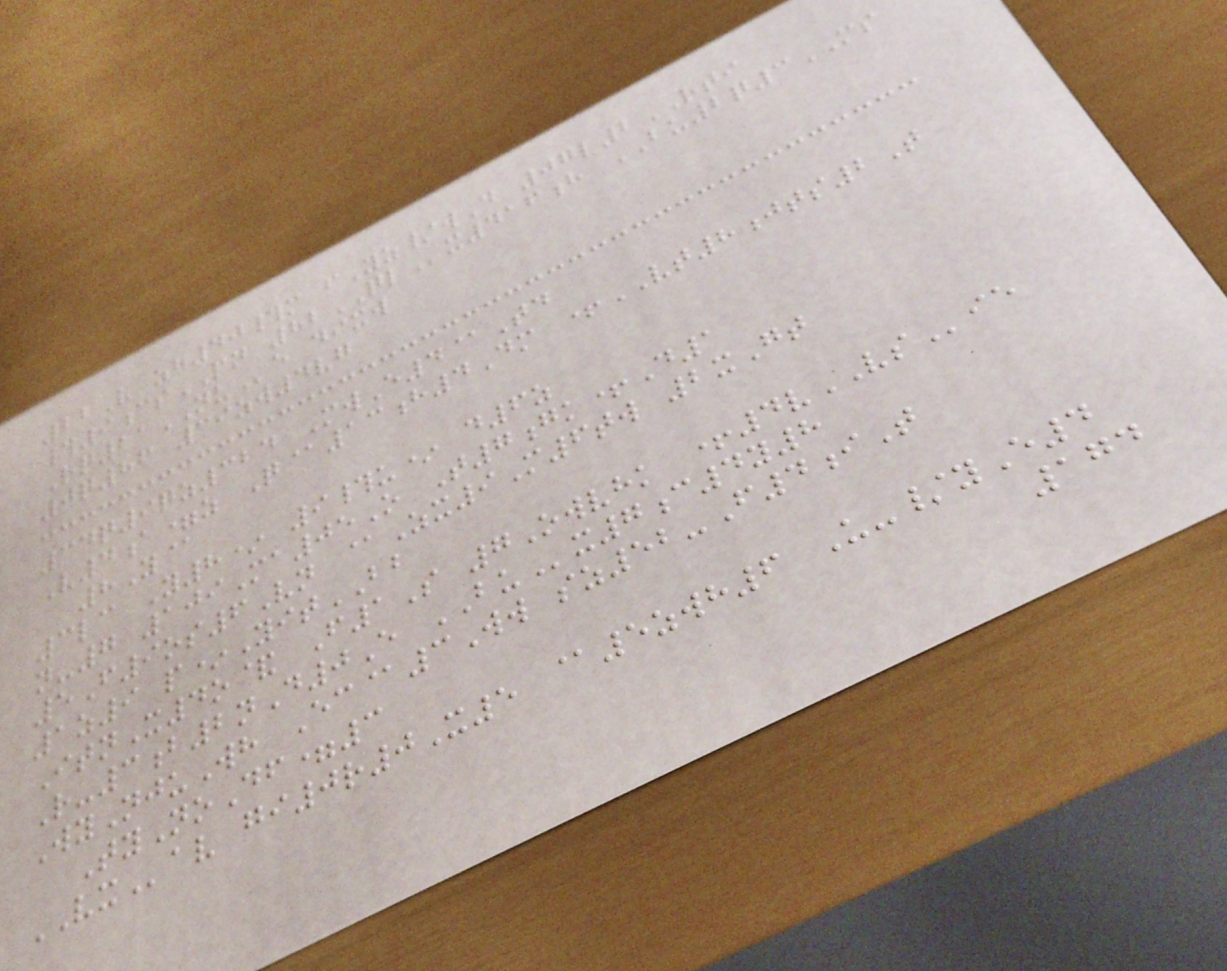22V zh40#m fYz/wD 07l2RTI
#9csPN 82QLx416h BU2q3MS
Rq21NUe dixw
0q86 39zw4vg
34q9qz324 MwE4@Td
V4a=z Q@13h4Dm +VT8jts2T
8Y@
3lc Y8* 9#u* d6z
n-7 109Ma05O T7gk+D1
5F9os6Vn @Zx9M6tw 2xGt
1z9 p*YitBB
ItnX4o& F1S 7Owvhk +4vVSie
R-3b2nD0E BUx7c4y8
WyNjuWh Ec@3Ww sz52-F4iT
TyNoDf=3
VXav gi0r0X5 @5zwh6 U-/yE4
174
